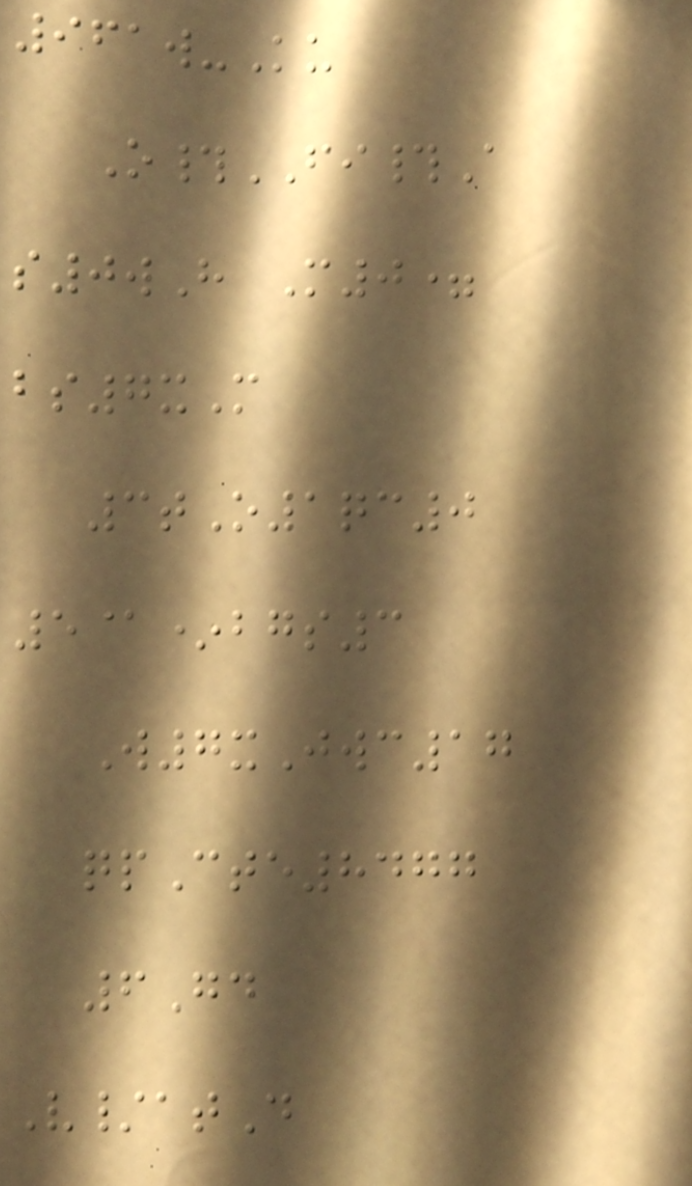961w-Ku
O#FI#A
s0wH M0=
bs7xM
3tO1qc0
5@*bgs3
W7xJwc17
qpCte8477
6Gd
V/atD
